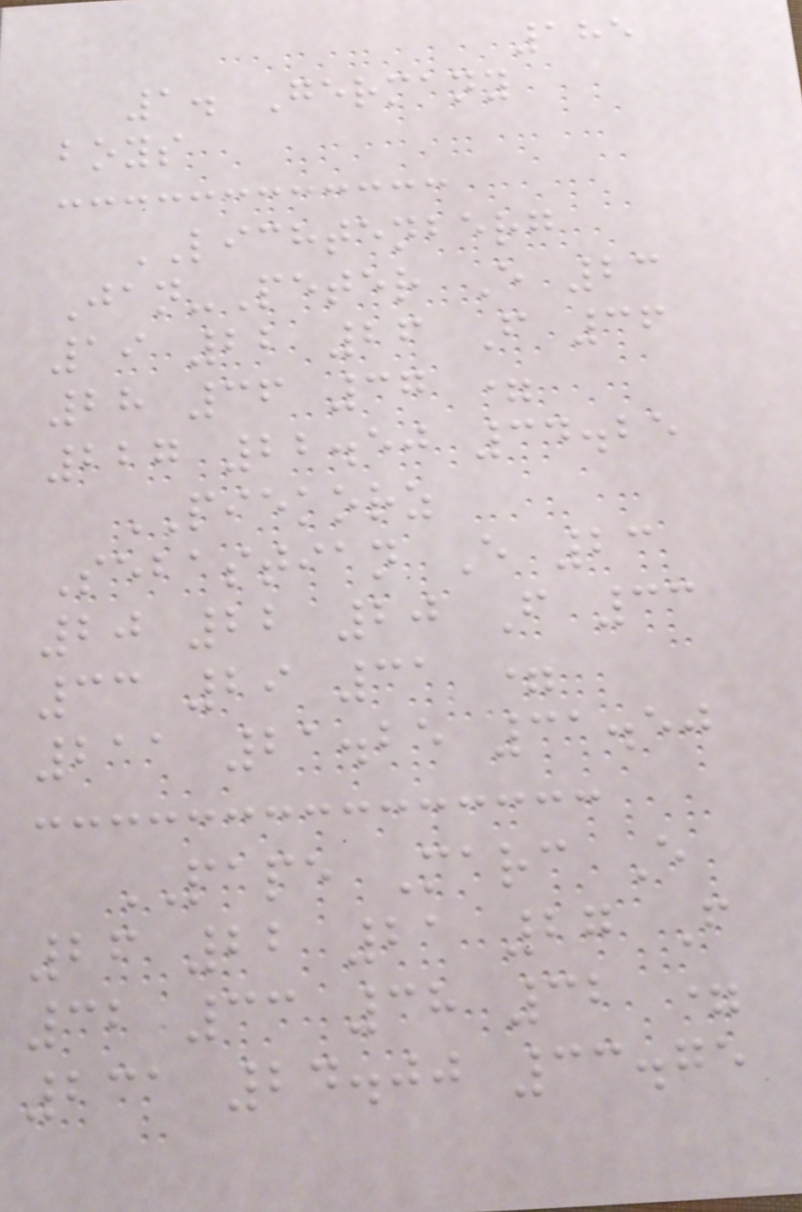185
1. Germany
boys
LICHTENBERG
Jan-Peter E 23
19 22 26 F 36
28 36 37 =
227 22.50 34.25
PIEKORZ
Sebastian E 23
20 22 20 F 33
33 29 31 =
211 21.25 31.50
PAPE Marc E
26 22 21 27 F
32 33 38 32 =
231 24.00 33.75
